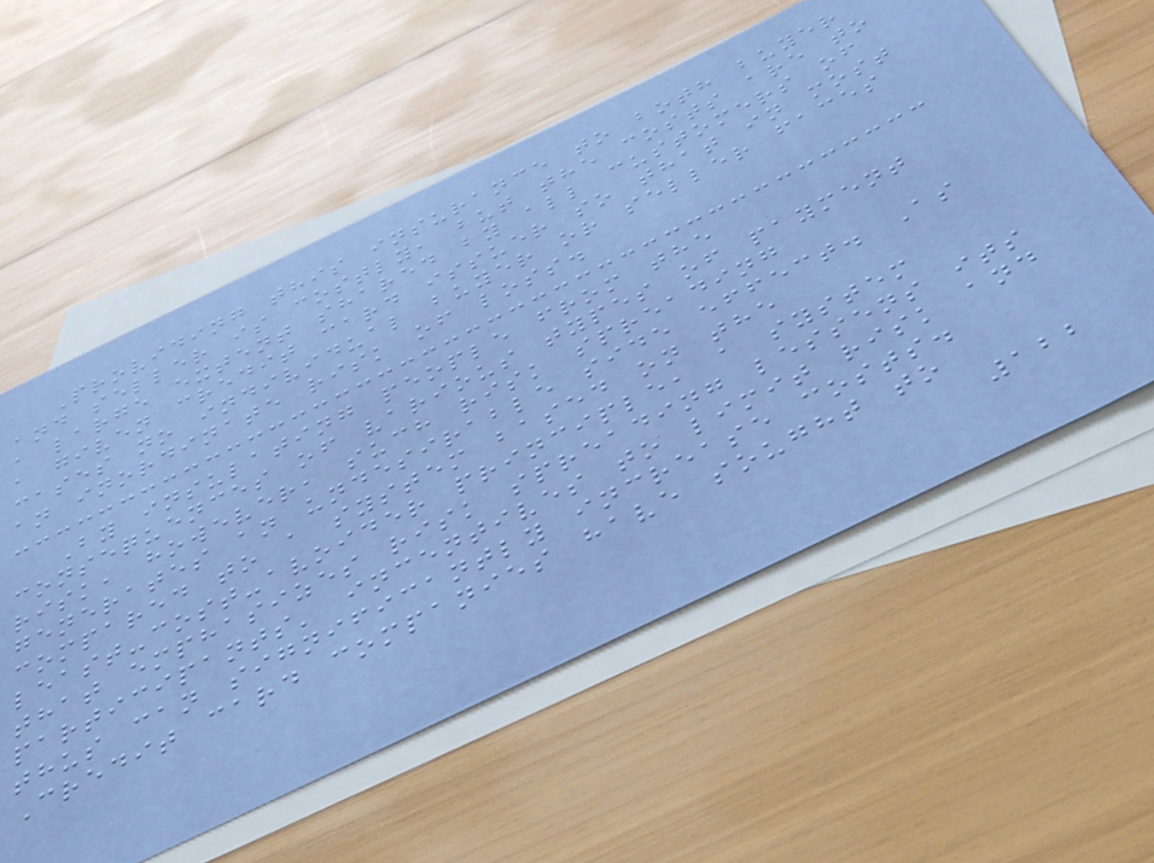Providing this insurance to both buyer
and seller is costly, but the costs are to
a large extent shared by all customers of
a given credit card issuer so that in most
cases no individual buyer or seller faces
an inordinate risk of loss.
By insulating people from the
consequences of various types of payment
risk, however, such risk spreading
generates an undesirable side effect. As
compared to a system based on the
least-cost-avoider principle, a system
that emphasizes risk spreading lessens its
participants' incentives to limit risk and
thus can significantly increase costs.
Credit card companies have sought to
122
